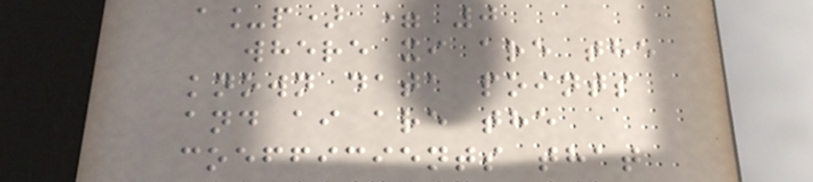a_p) = 0
where xi are the
known data points
and ai are the
coefficients that
